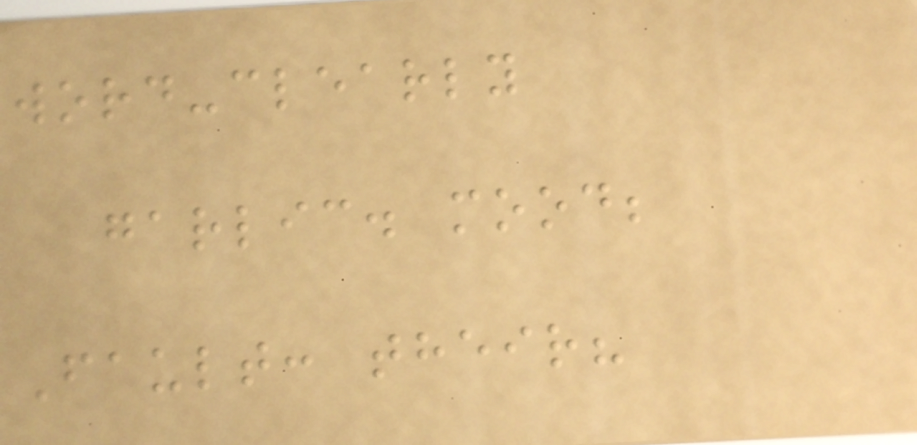word-clearly
garlic. mood;
Fault: their?
